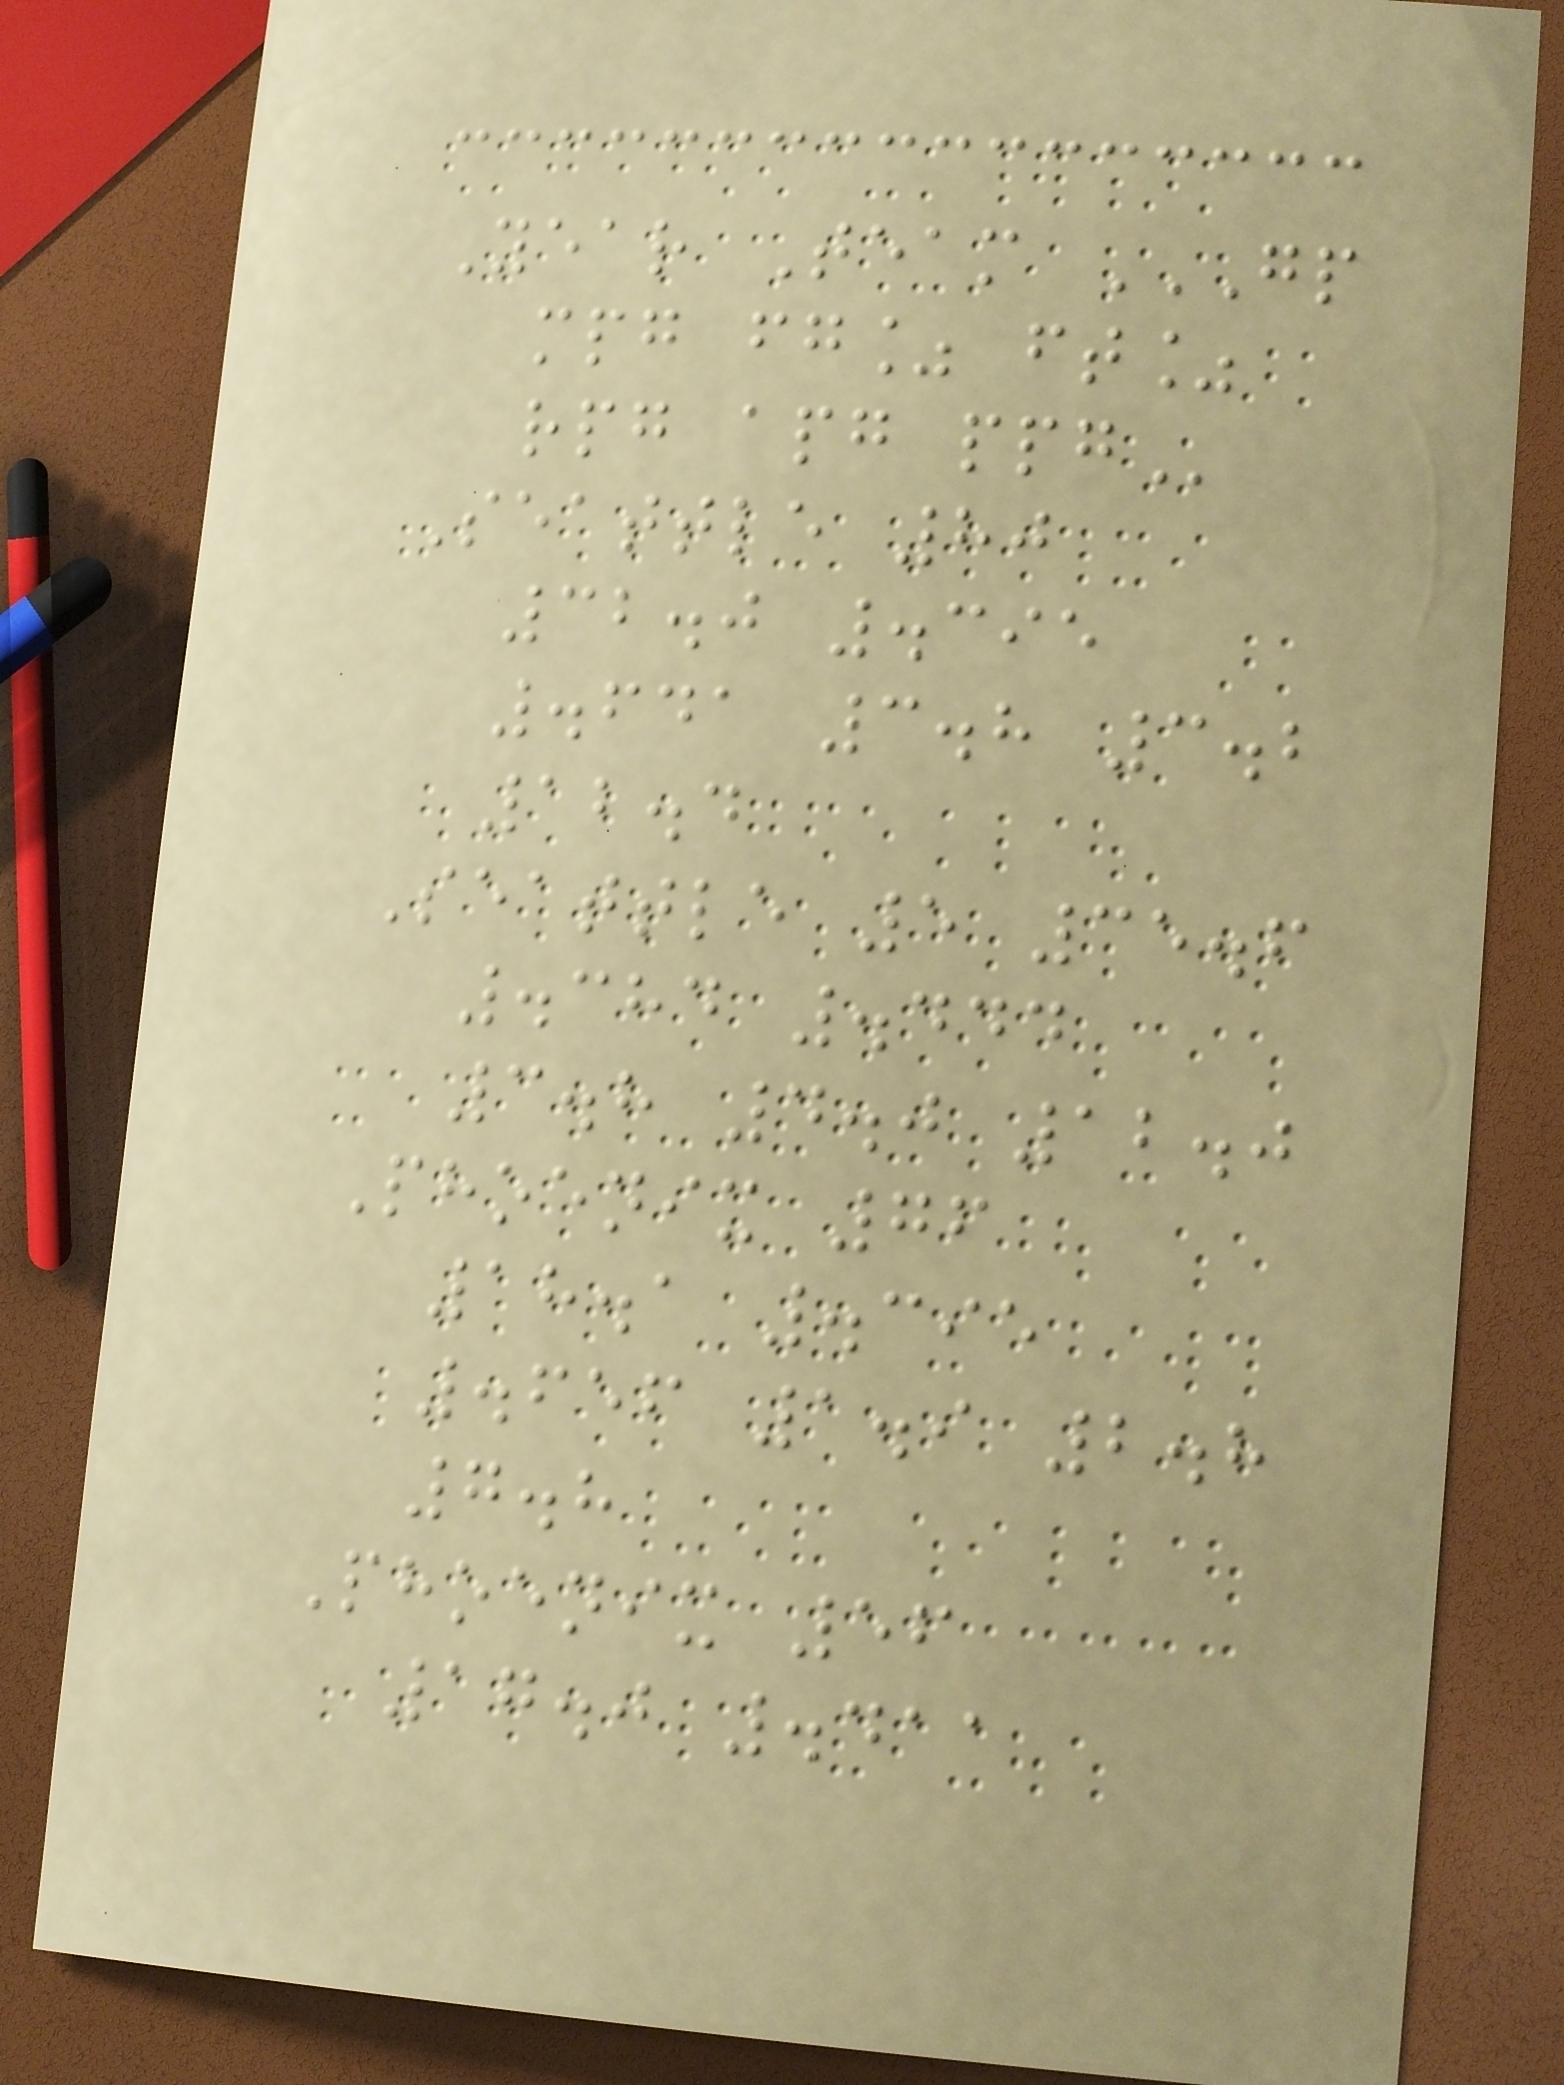Year Team GP
MPG FG% FT%
RPG APG PPG
Seattle 80
32.0 .395
.641 3.8 3.2
12.4
Seattle 5 35.6
.384 .444
3.8 4.0 12.0
Phoenix 76
18.1 .395
.656 1.9 2.8
7.8
Phoenix 56
17.0 .411
